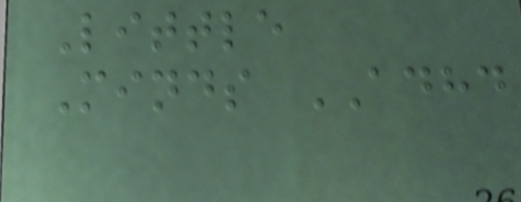Little
Minds ADHD
